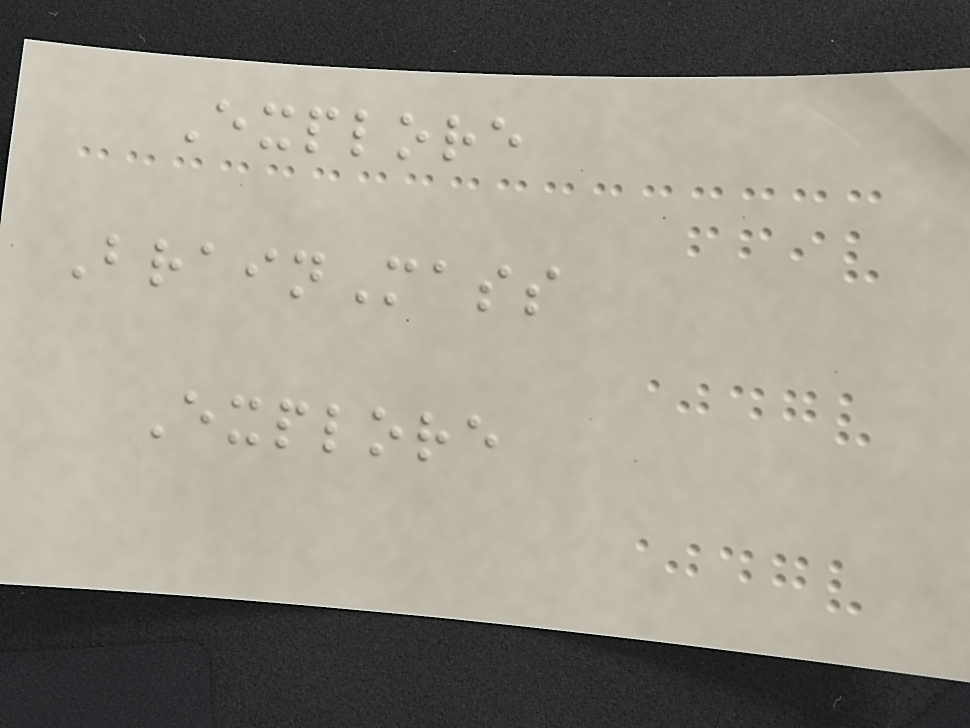Explore
BrainMass
Explore
